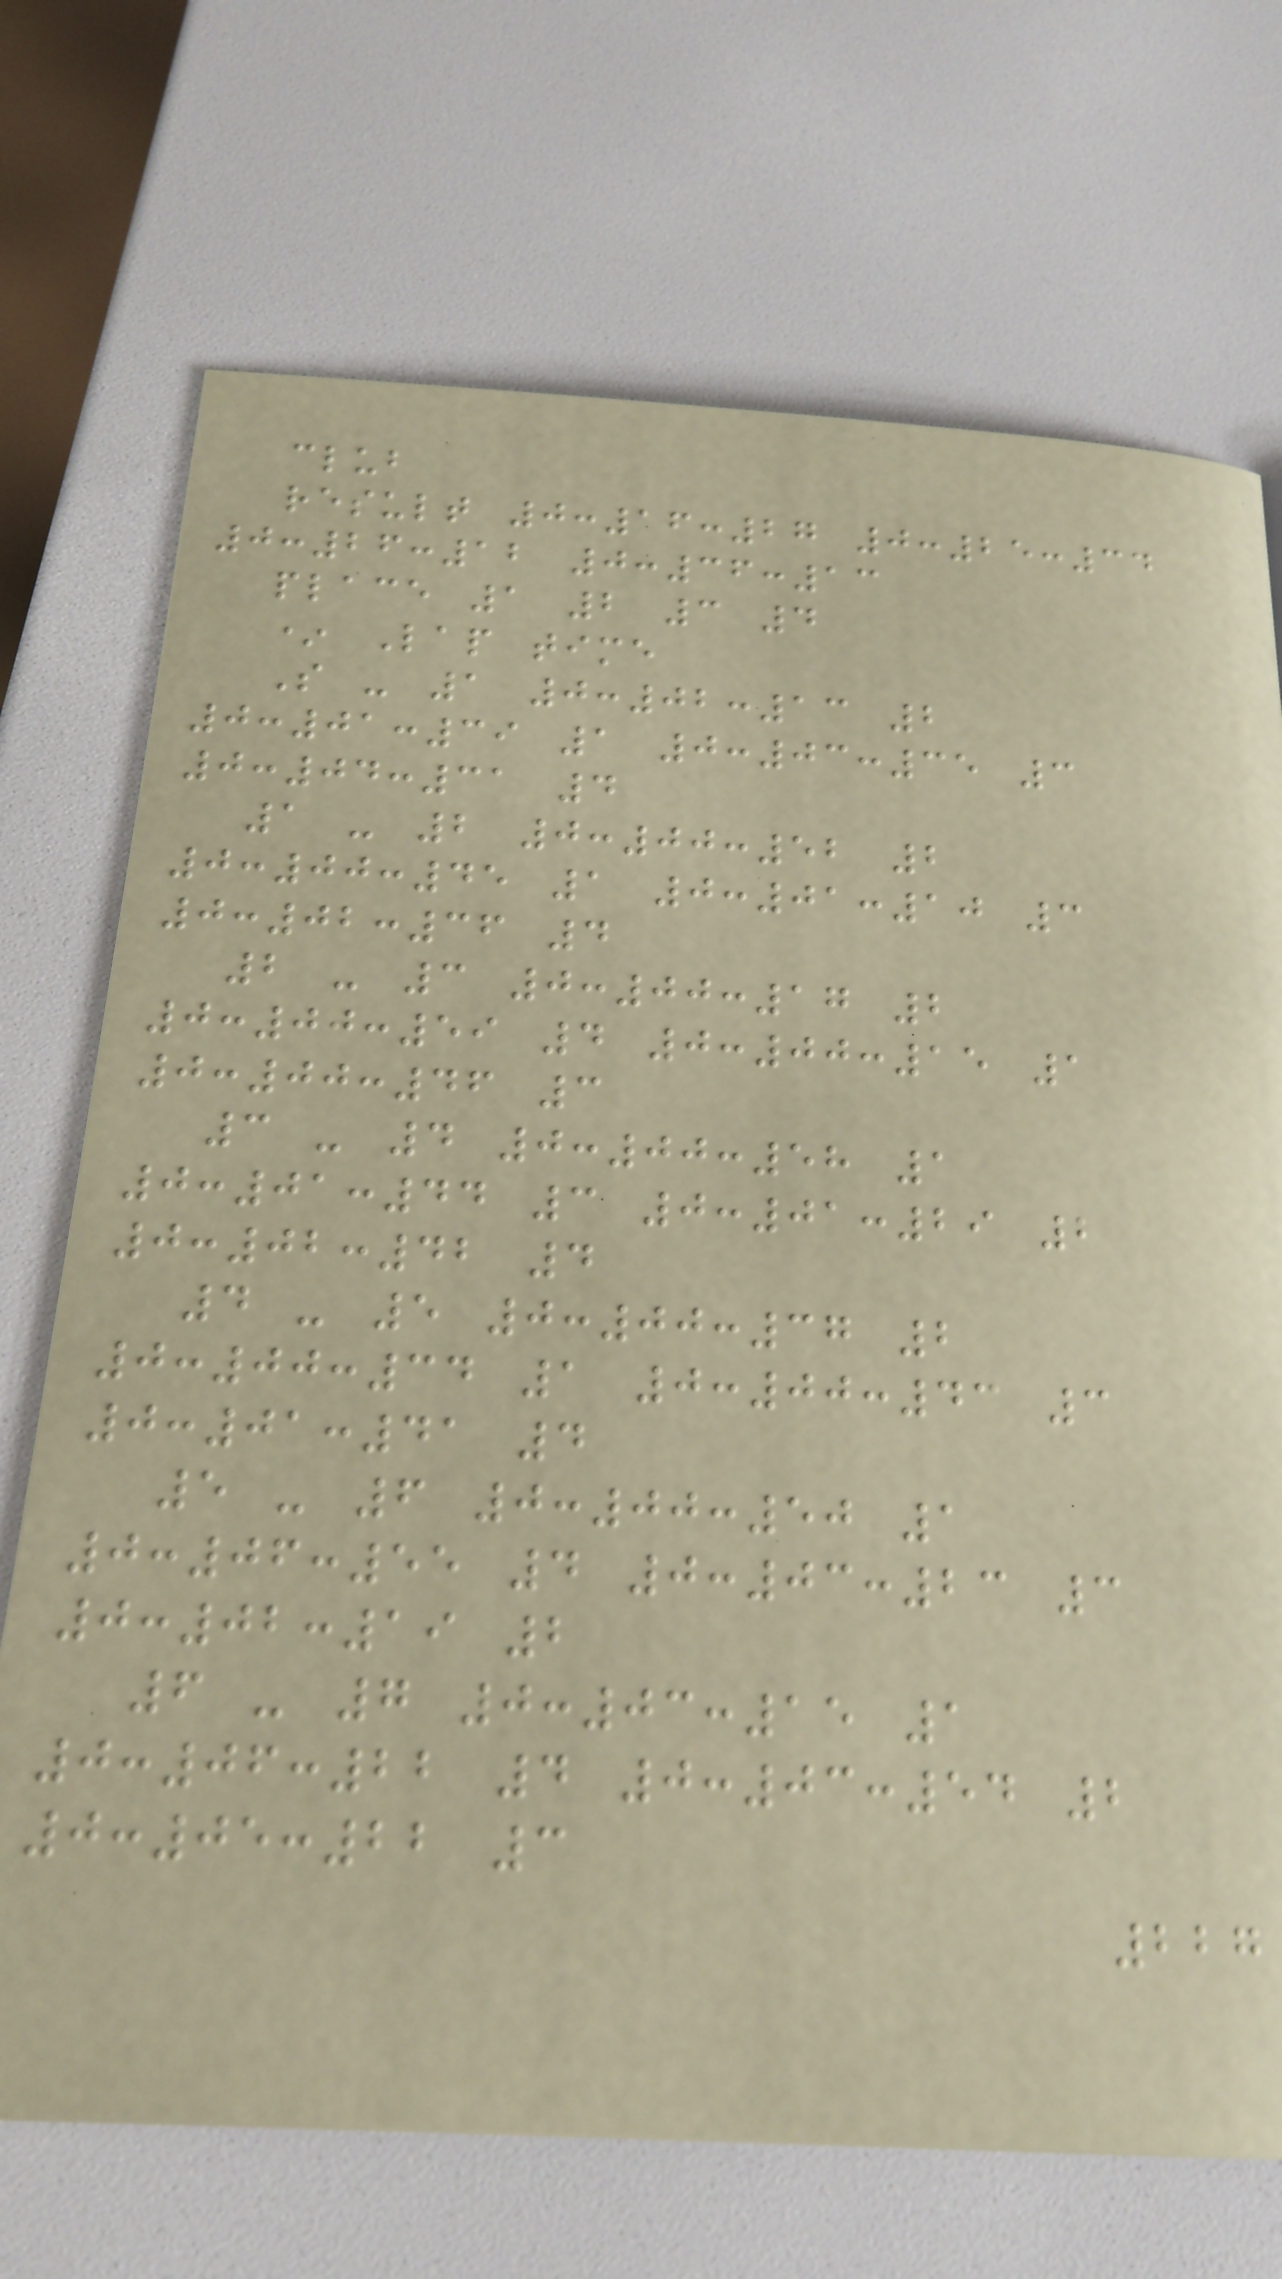club
result 0:16:27 0:25:34
0:26:12 0:36:13
place 1 2 3 4
* Lap time
S - 1 0:02:13 2
0:01:39 1 0:03:35 3
0:04:31 4
1 - 2 0:00:52 2
0:00:45 1 0:01:10 3
0:02:36 4
2 - 3 0:00:17 2
0:00:59 4 0:00:15 1
0:00:46 3
3 - 4 0:00:58 1
0:01:44 3 0:01:29 2
0:02:42 4
4 - 5 0:00:37 2
0:00:34 1 0:00:43 3
0:01:41 4
5 - 6 0:00:50 1
0:06:55 4 0:03:23 3
0:02:19 2
6 - 7 0:03:15 1
0:06:22 4 0:03:54 2
0:05:22 3
227
